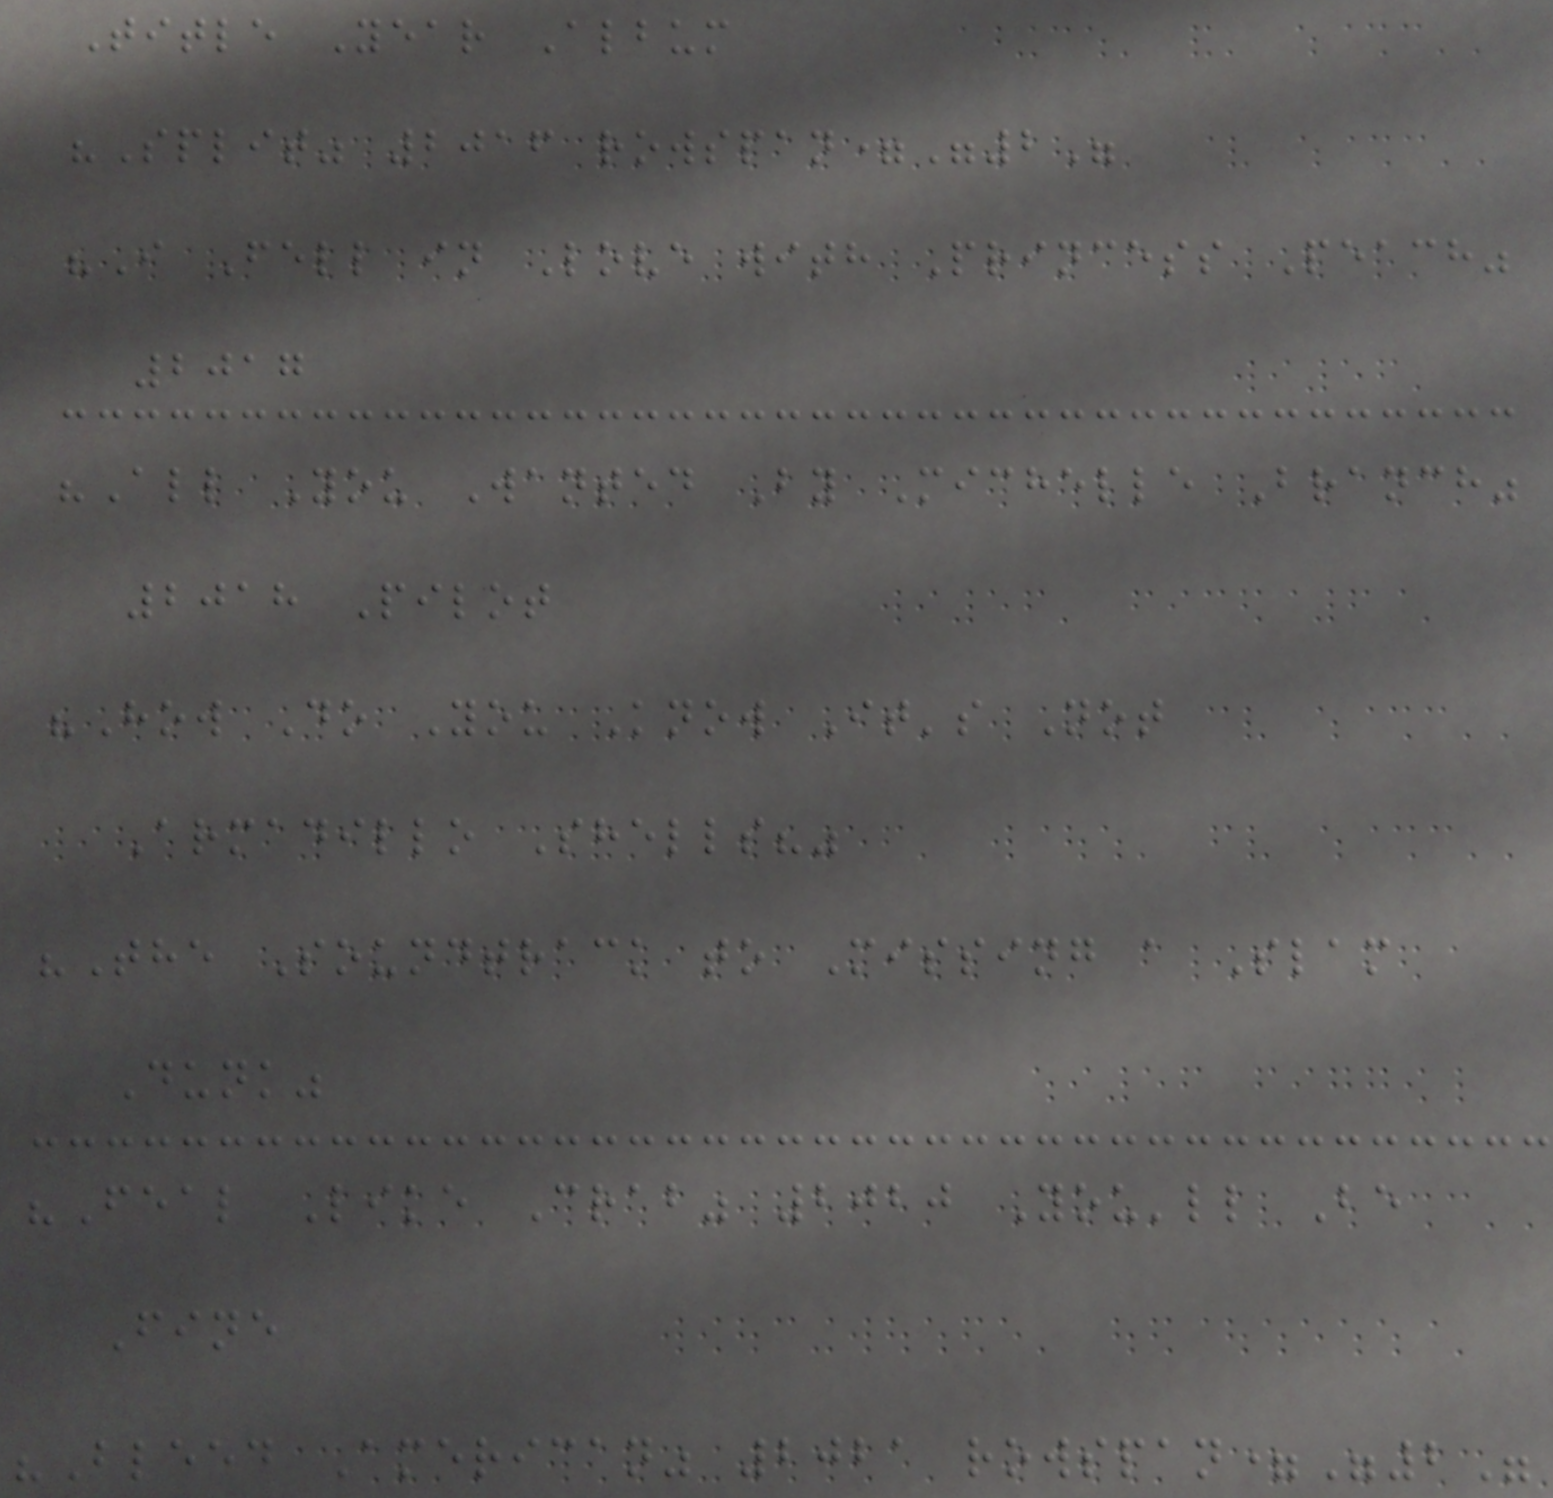Title Year Album
"Split" 2016 rowspan="2"
"I Fell in Love with Princess Peach"
2017
"All You Wanted By Michelle Branch"
2018 Pilot
"How Do You Know It's Not
Armadillo Shells?"
"The Soundtrack to Missing a Slam
Dunk"
"Feal Like Crab" 2020 You'll Be
Fine
"Bleed American" 2021 rowspan="2"
